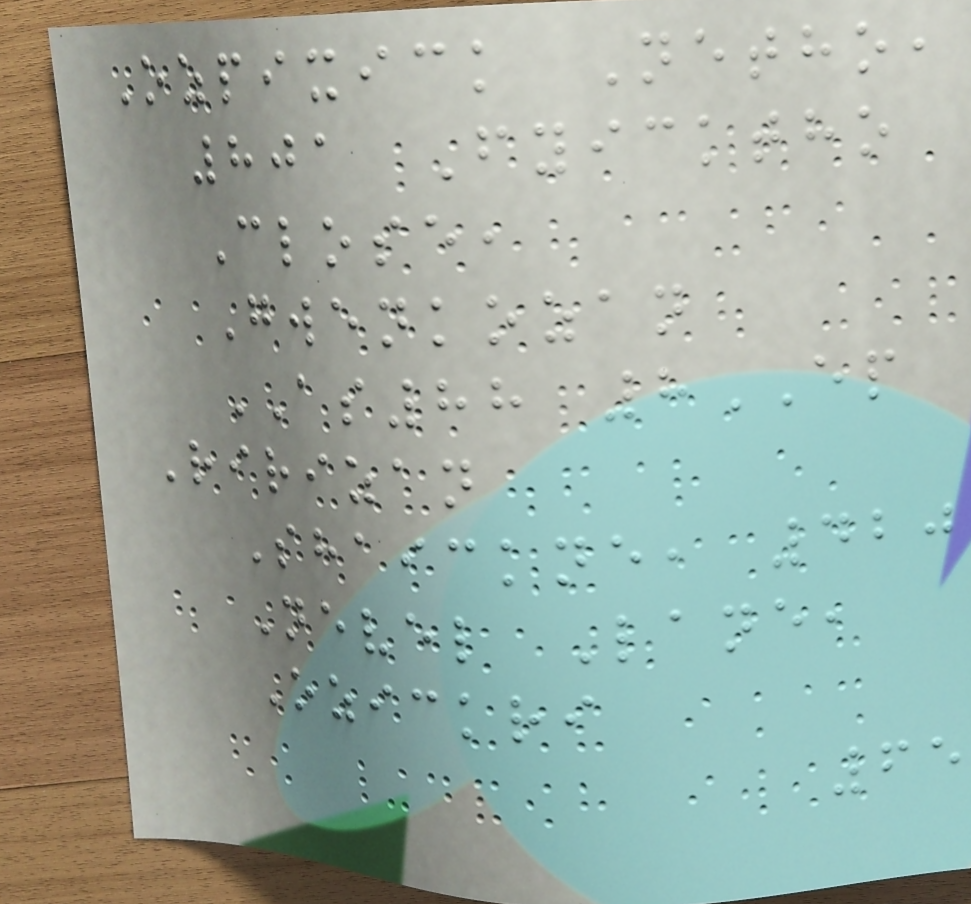Ozpixick Netho,
801 Fyicktho
Close,
Gwenkozan
AS88 8EP
Ririzan
Shaickne, 420
Nevel Lane,
Ozickri
65
